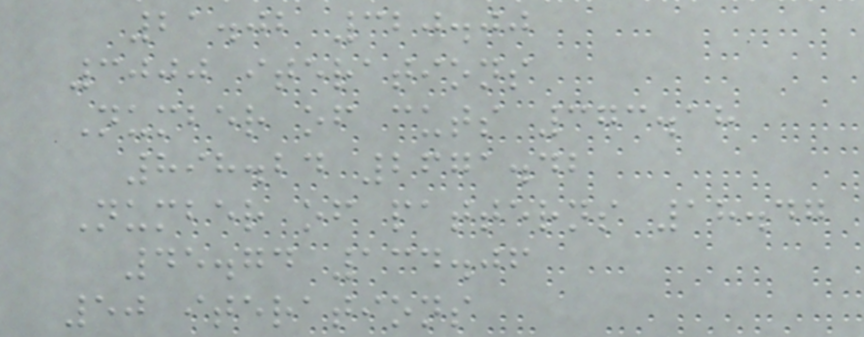21.02 320.00
3000 iterations
Number of cuts 373.18
898.24 2671.42
Number of patterns 18.47
45.74 134.06
50 iterations
